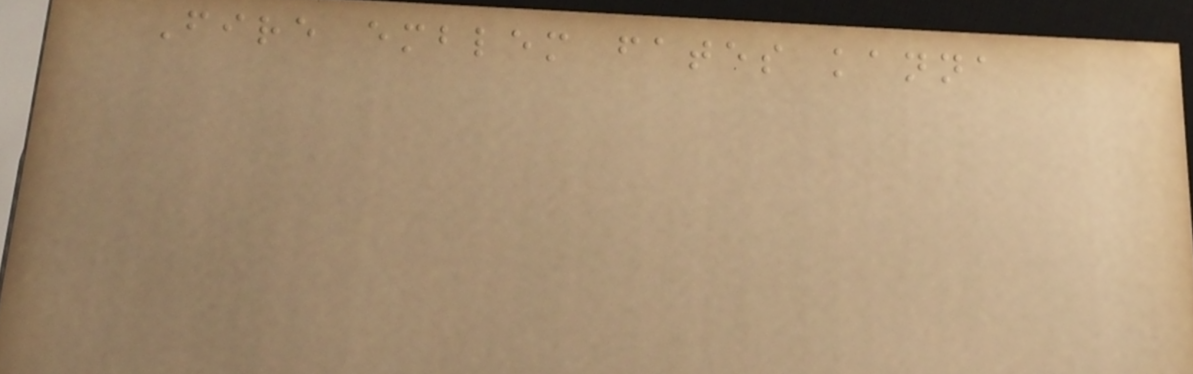Fire emblem fates kanna
